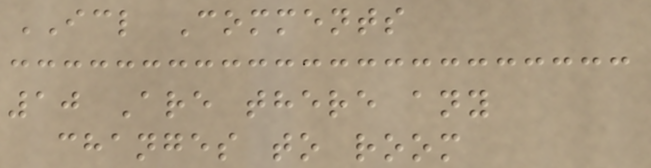ICL Comments
10 Are there any
changes to room
